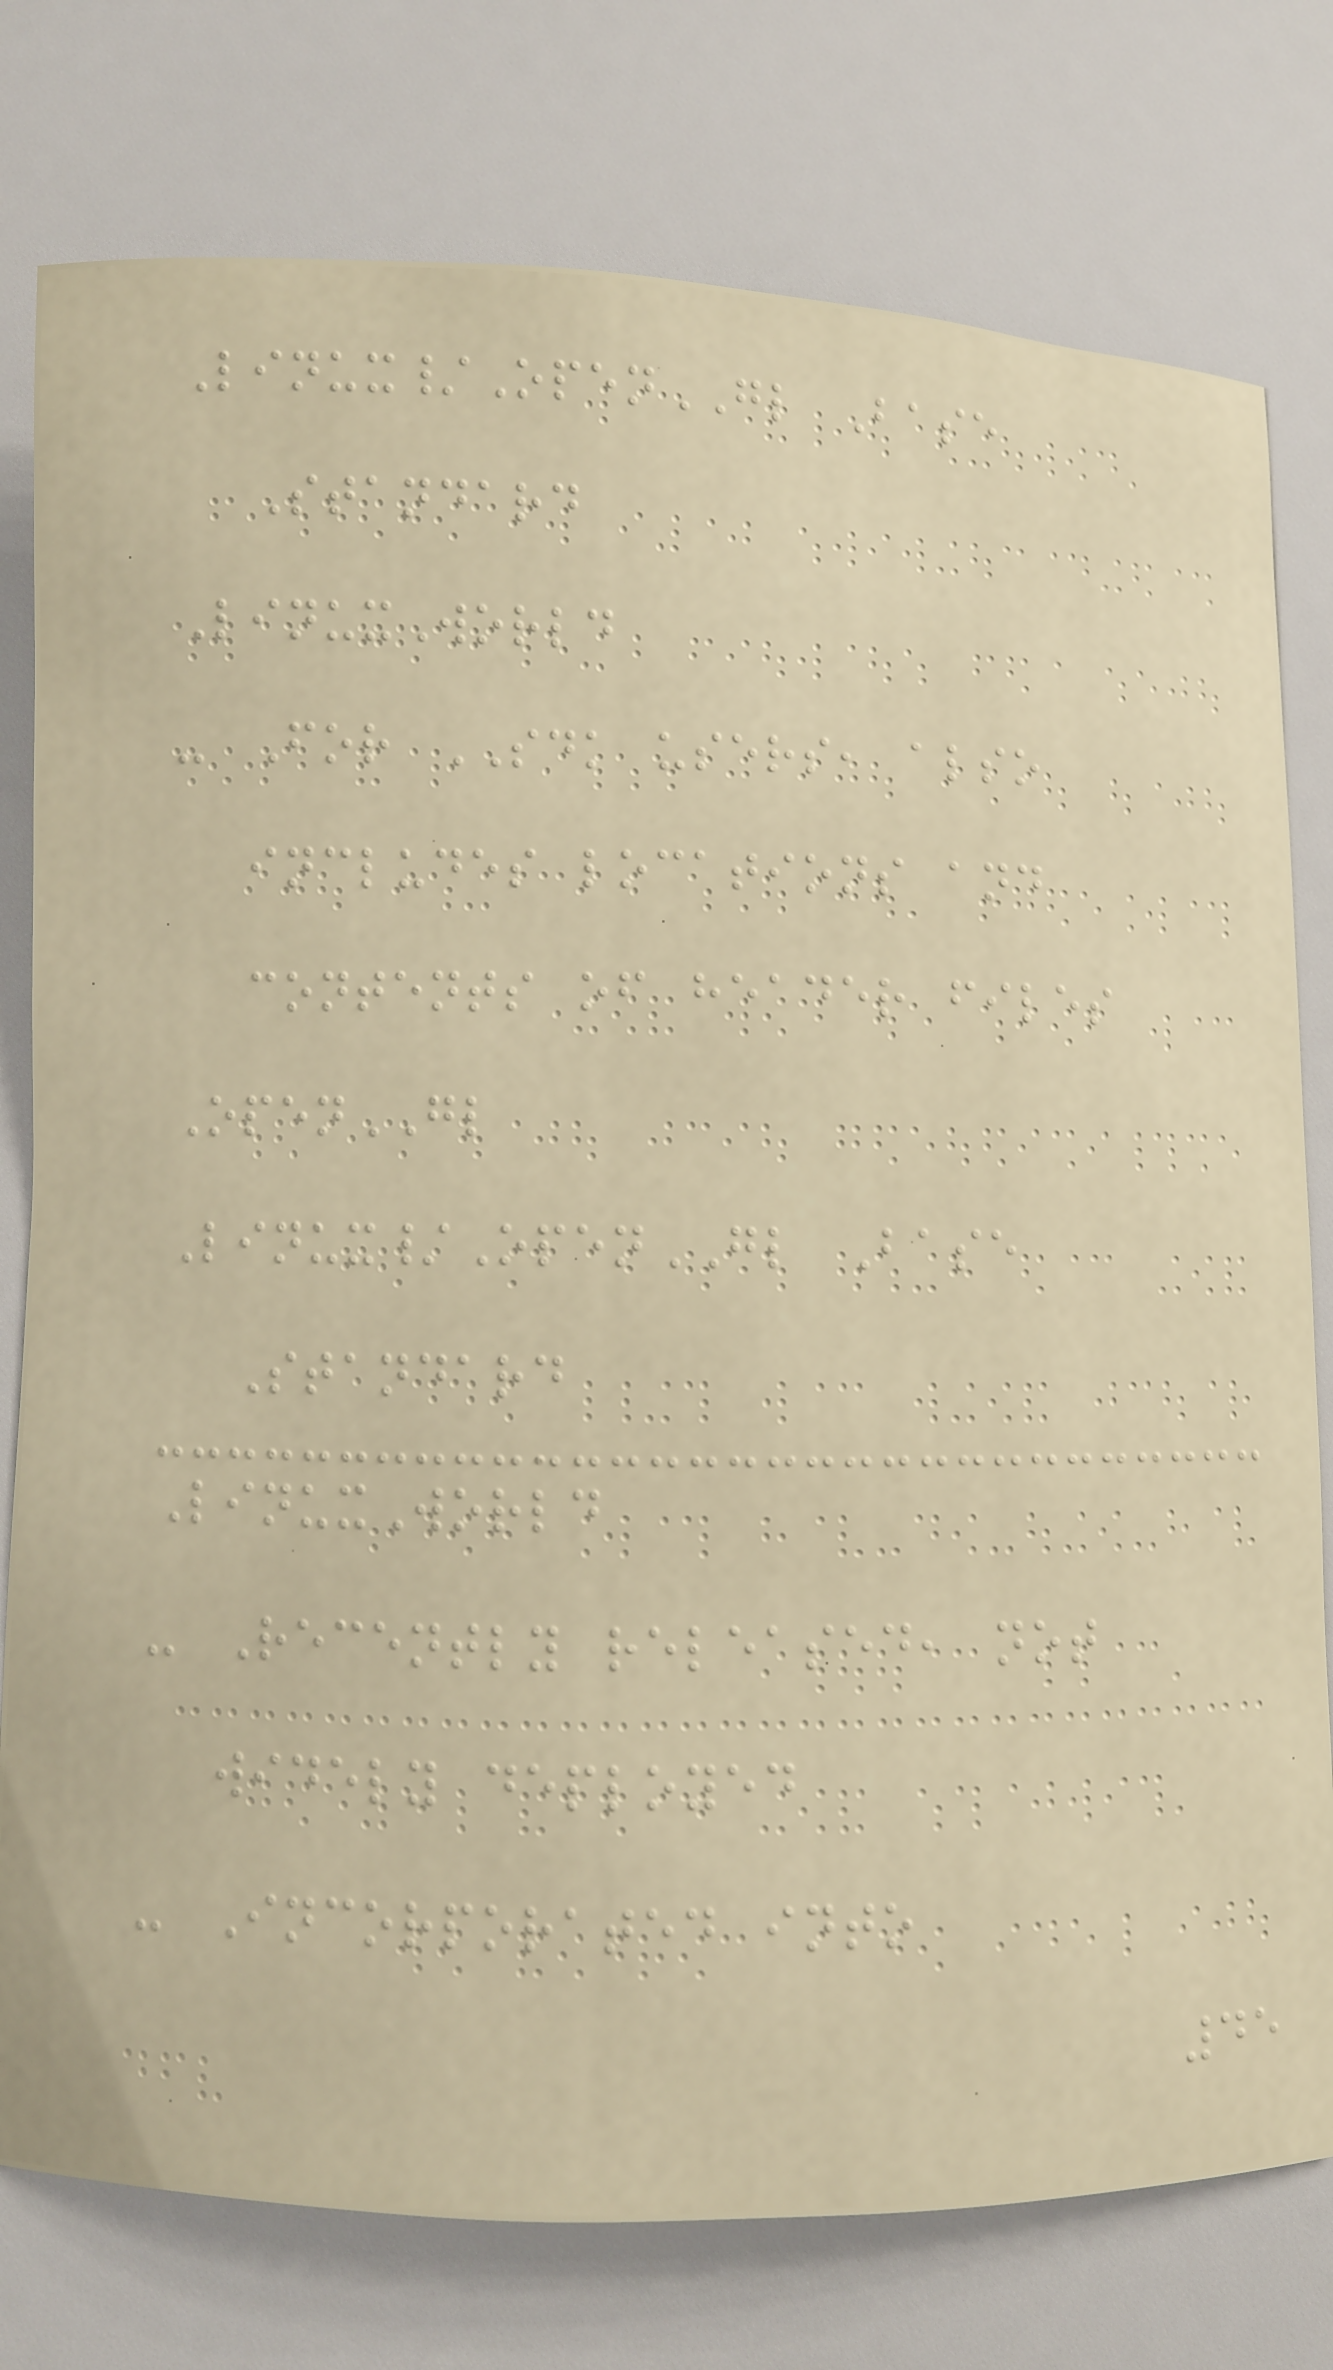Linux/OpenGL Base
Standard
LinuxWorld
- For SDK users, also
includes locations and
contents of header files
OpenGL
Linux/OpenGL Base
Standard
LinuxWorld
- Recently released, not
widely deployed
- Incorporated into
45
